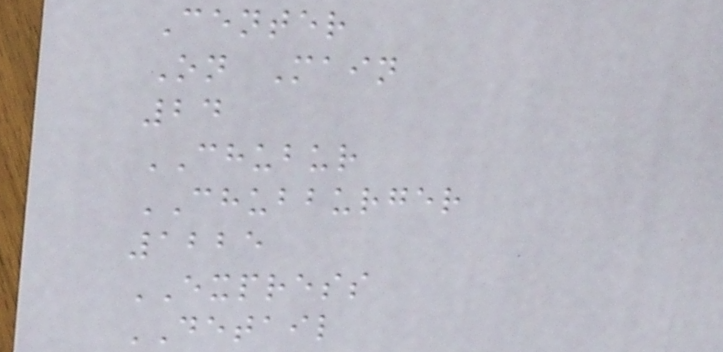Center
On Main
24
CHUBUR
CHUBBURGER
1225
EXPRESS
DETAIL
